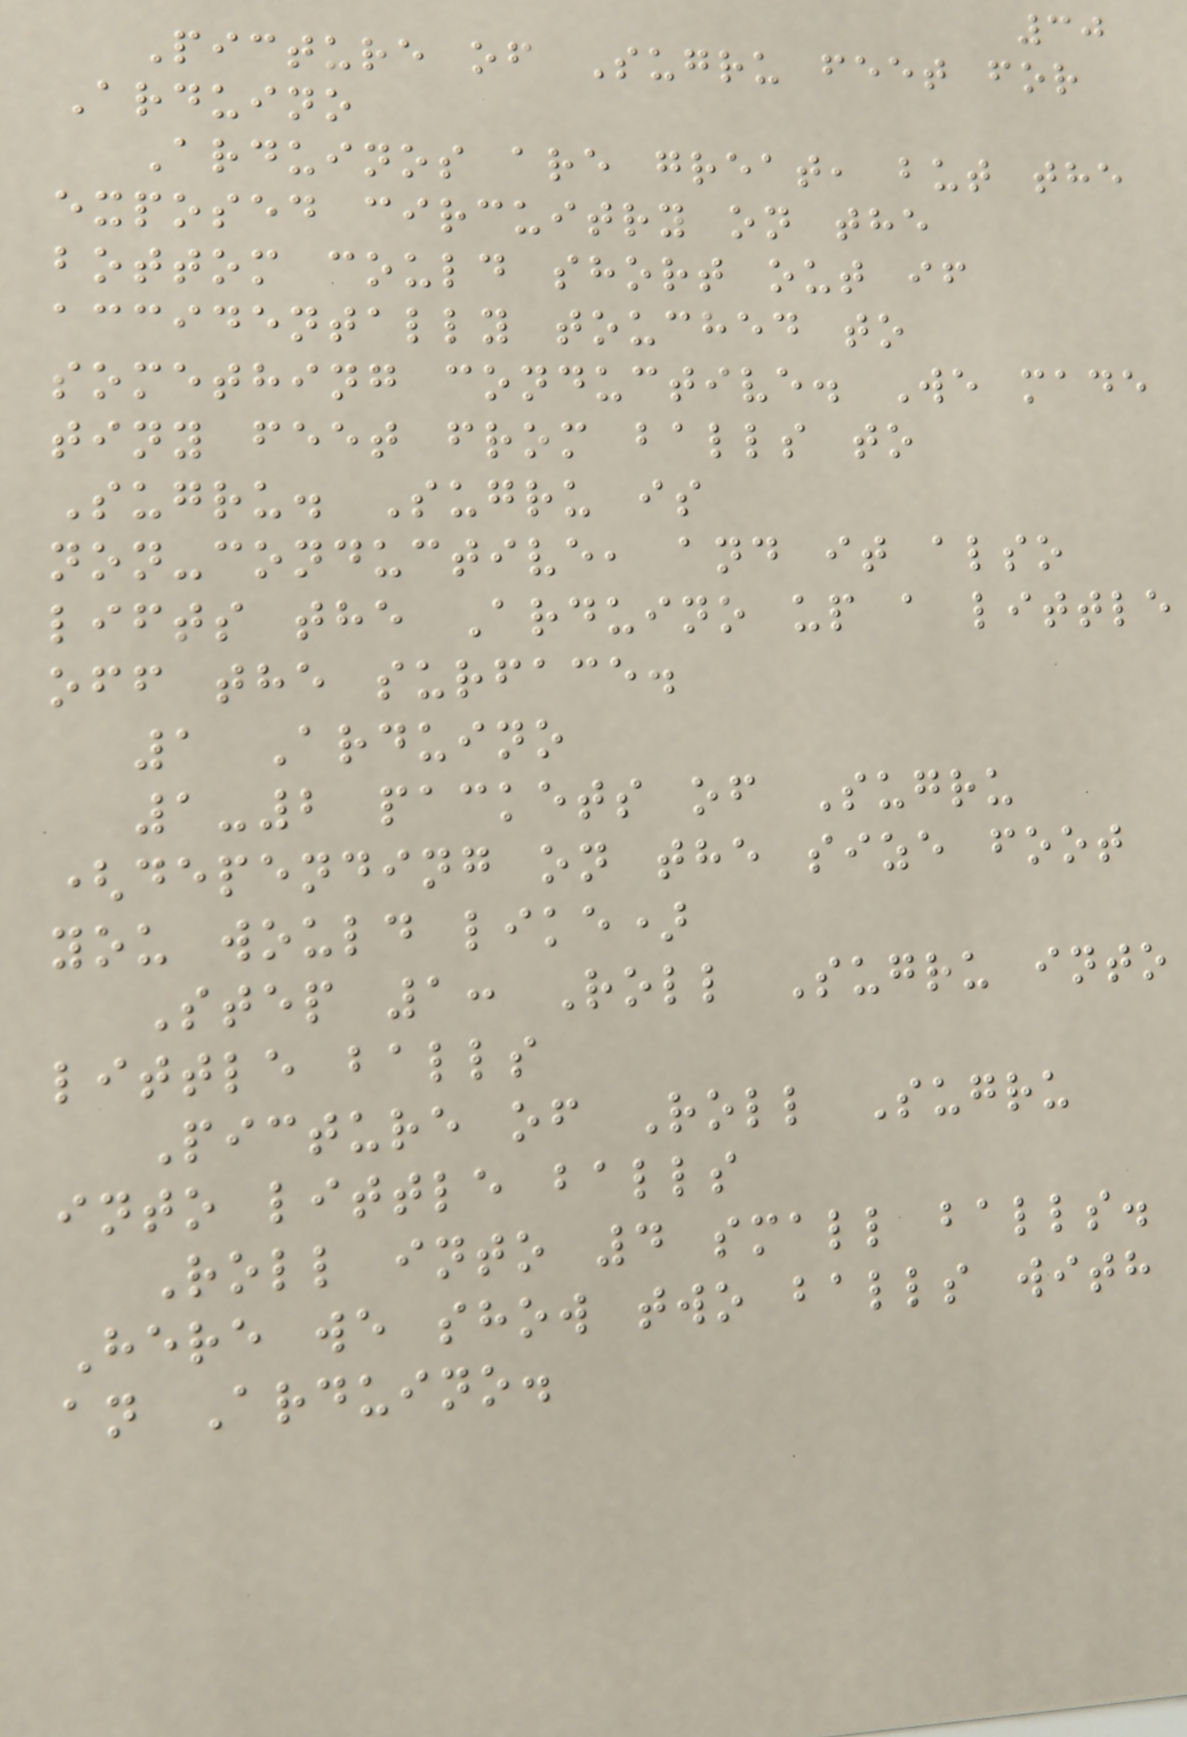30
Picture of Sugru feet for
Arduino
Arduinos are great, but the
exposed circuitry on the
bottom could short out if
accidentally touched to
something conductive. We made
tiny feet from balls to
Sugru. Sugru is
non-conductive, and it also
lifts the Arduino up a little
off the surface.
1 Arduino
1-2 packets of Sugru
(depending on the size foot
you would like)
Step 1: Roll Sugru into
little balls
Picture of Roll Sugru
into little balls
Roll into 4 small balls.
Here we show two balls with
an Arduino.
